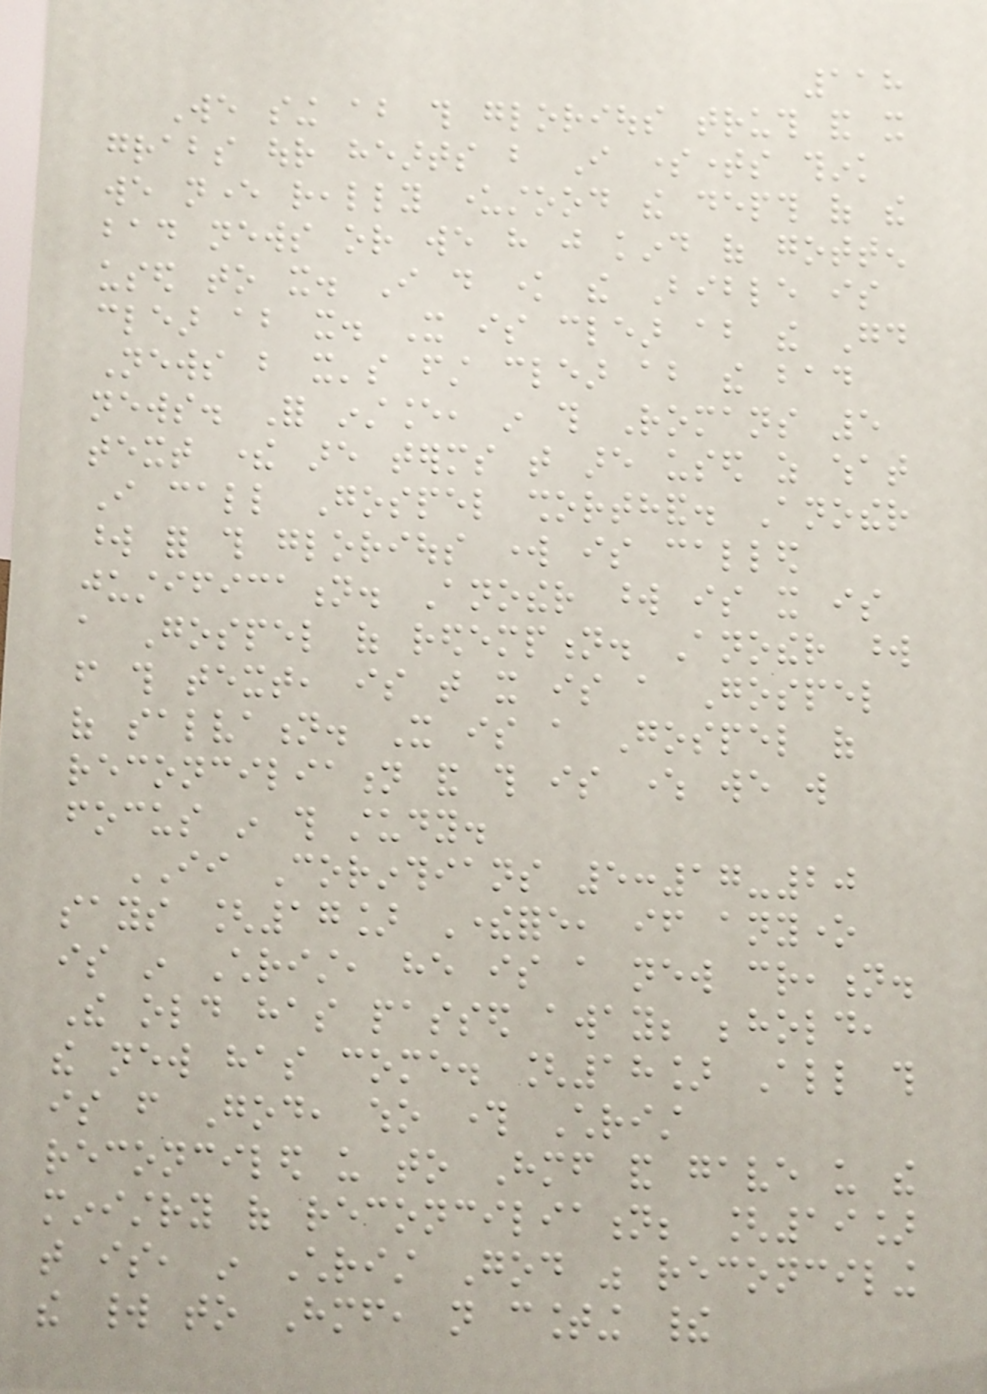118
We sing about this glorious truth and it
grabs our hearts but I sometimes think
we never really understood the depth of the
bad news or we have just kind of gotten
used to it. I do know the Bible is
clear about it. It is clear about the Good
News but it's first clear about the bad
news. For instance, in this Romans 5
text there are terms that are used as what
I call Gospel shorthand. Another
word for this glorious work is called
justification. Another word is it is
a Gospel of redemption. Another word
from this text, is that it is a Gospel
of salvation. It is a Gospel of
reconciliation and this is where we will
focus in this study.
II Corinthians 5:17-20
says [17] Therefore, if anyone
is in Christ, he is a new creation.
The old has passed away; behold,
the new has come. [18] All this
is from God, who through Christ
reconciled us to Himself and gave us the
ministry of reconciliation; [19]
that is, in Christ God was reconciling
the world to Himself, not counting their
